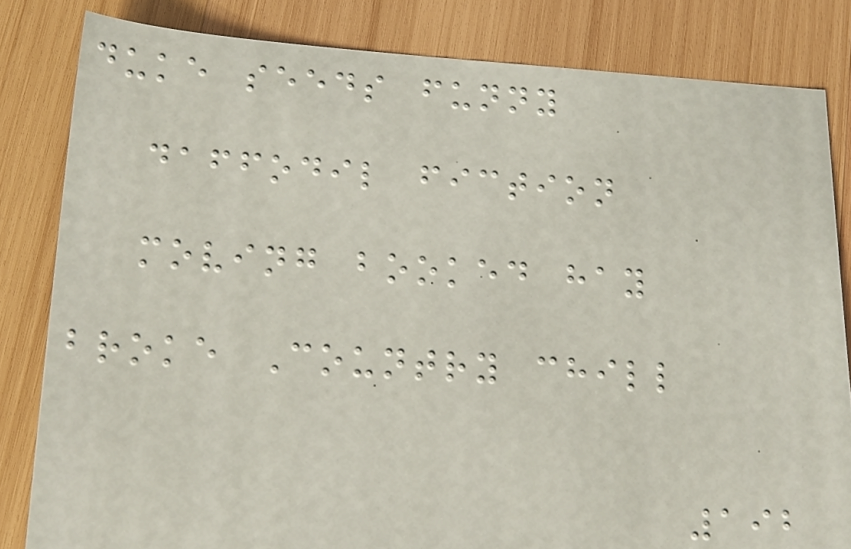duke seeds funny
daffodil fiction
moving booked hay
broke Country chill
192
